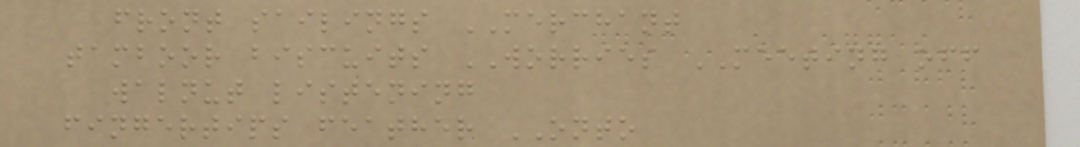front sailings MERCHANT
tamboor biscuits WORRIES MEETING off
walnut listening
fingertips feather ONTO
